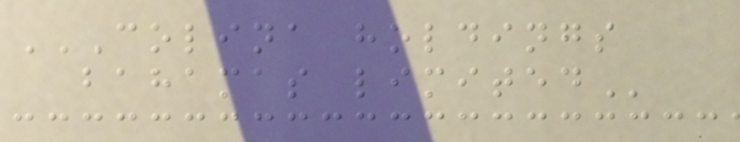COLINA HOLDINGS
BAHAMAS LIMITED
